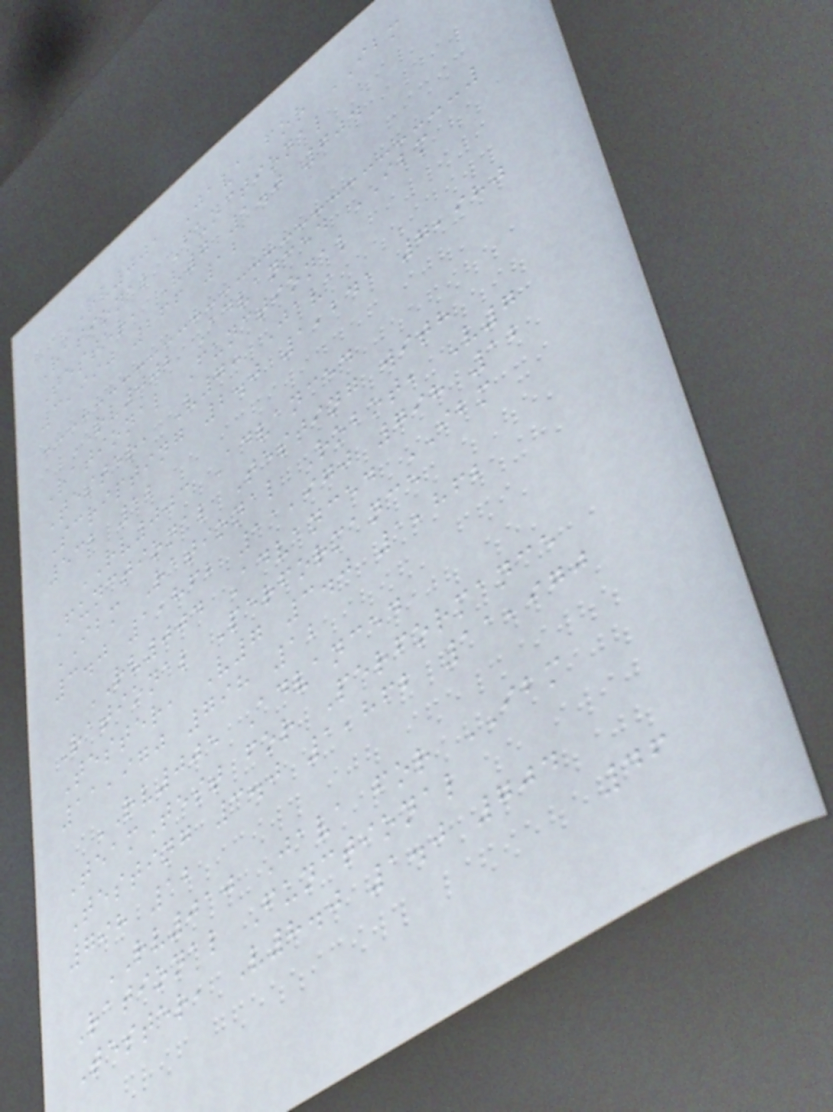RV001 Java for IBM
Rational Functional
Tester, V7 1.0 704
3,990 266 12
RV002 Advanced IBM
Rational Functional
Tester, V7: Java
Scripting 2.0 1,241 7,980
532 12
RV003 Advanced
Functional Testing with
IBM Rational Robot, V7
3.0 1,862 11,970 798 12
RV004 Advanced IBM
Rational Performance
Tester, V7 3.0 1,862
11,970 798 12
RV005 Advanced
TeamTest for Performance
Testing 3.0 1,862 11,970
798 12
RV010 Java for IBM
Rational Functional
Tester, V8.0 1.0 704
46
